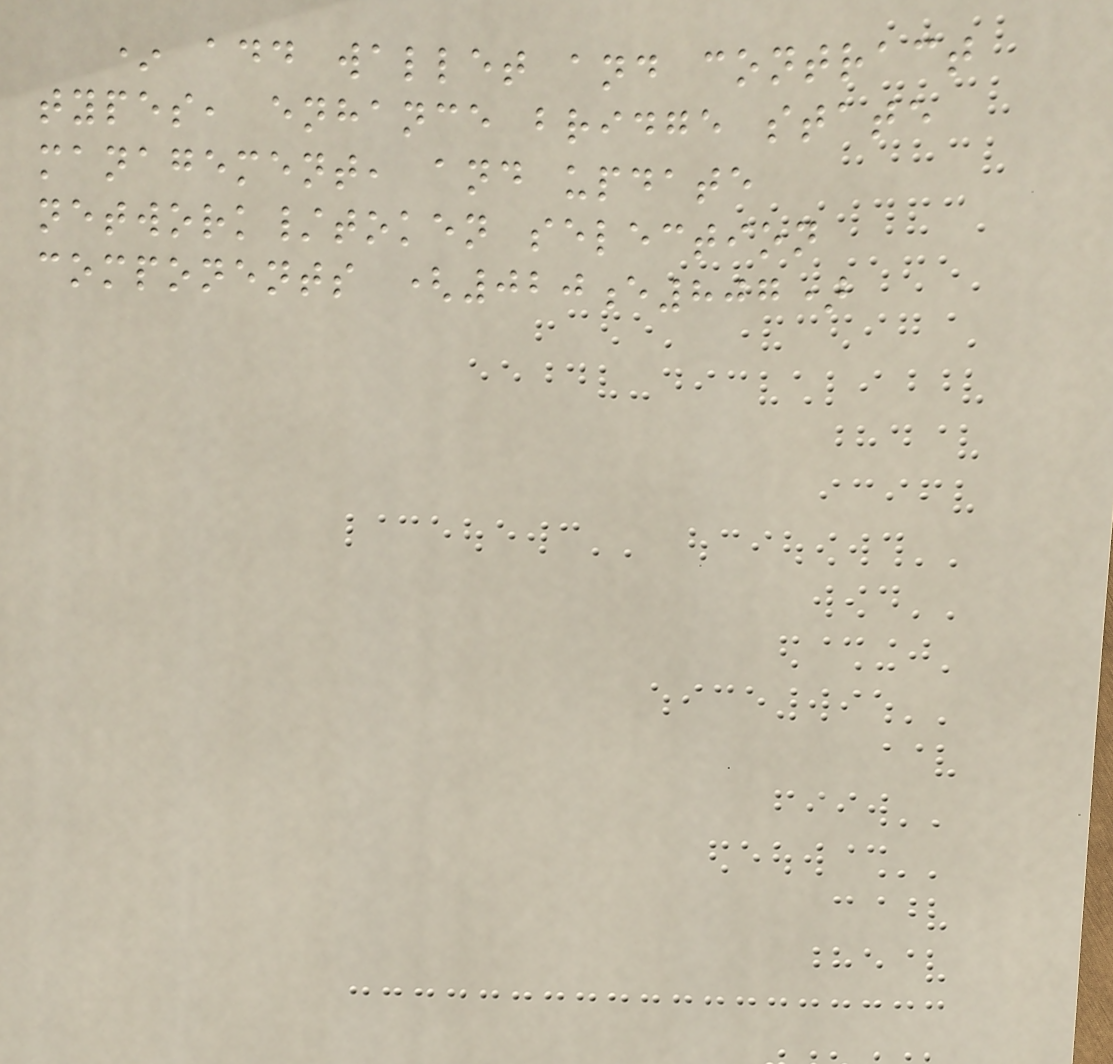* add wallet and contract
types, enhance bridge state
management, and update
network/token selection
components (020e807)
